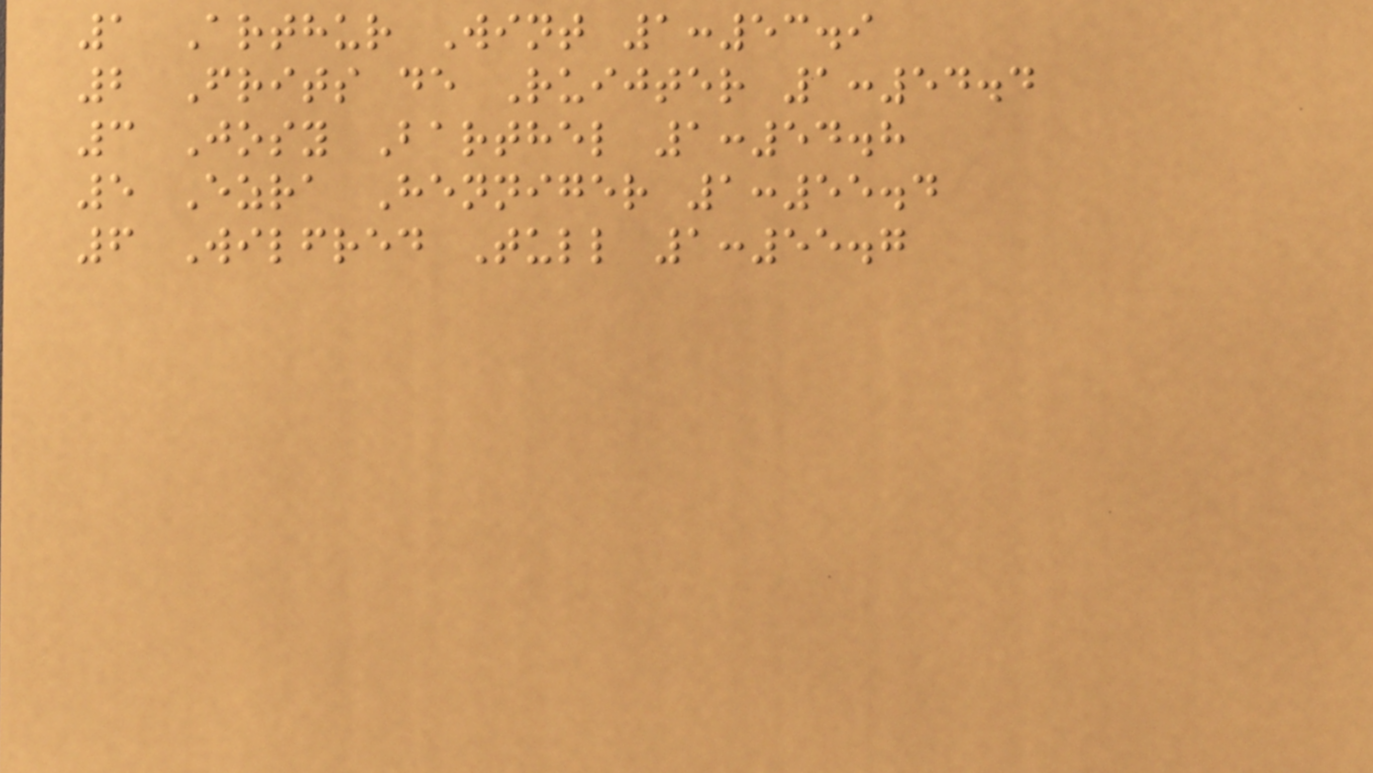1 Arthur Wint 1:53.9
2 Frits de Ruijter 1:54.4
3 Josy Barthel 1:54.8
5 Ezra Henniger 1:55.4
6 Wilfred Tull 1:55.7
